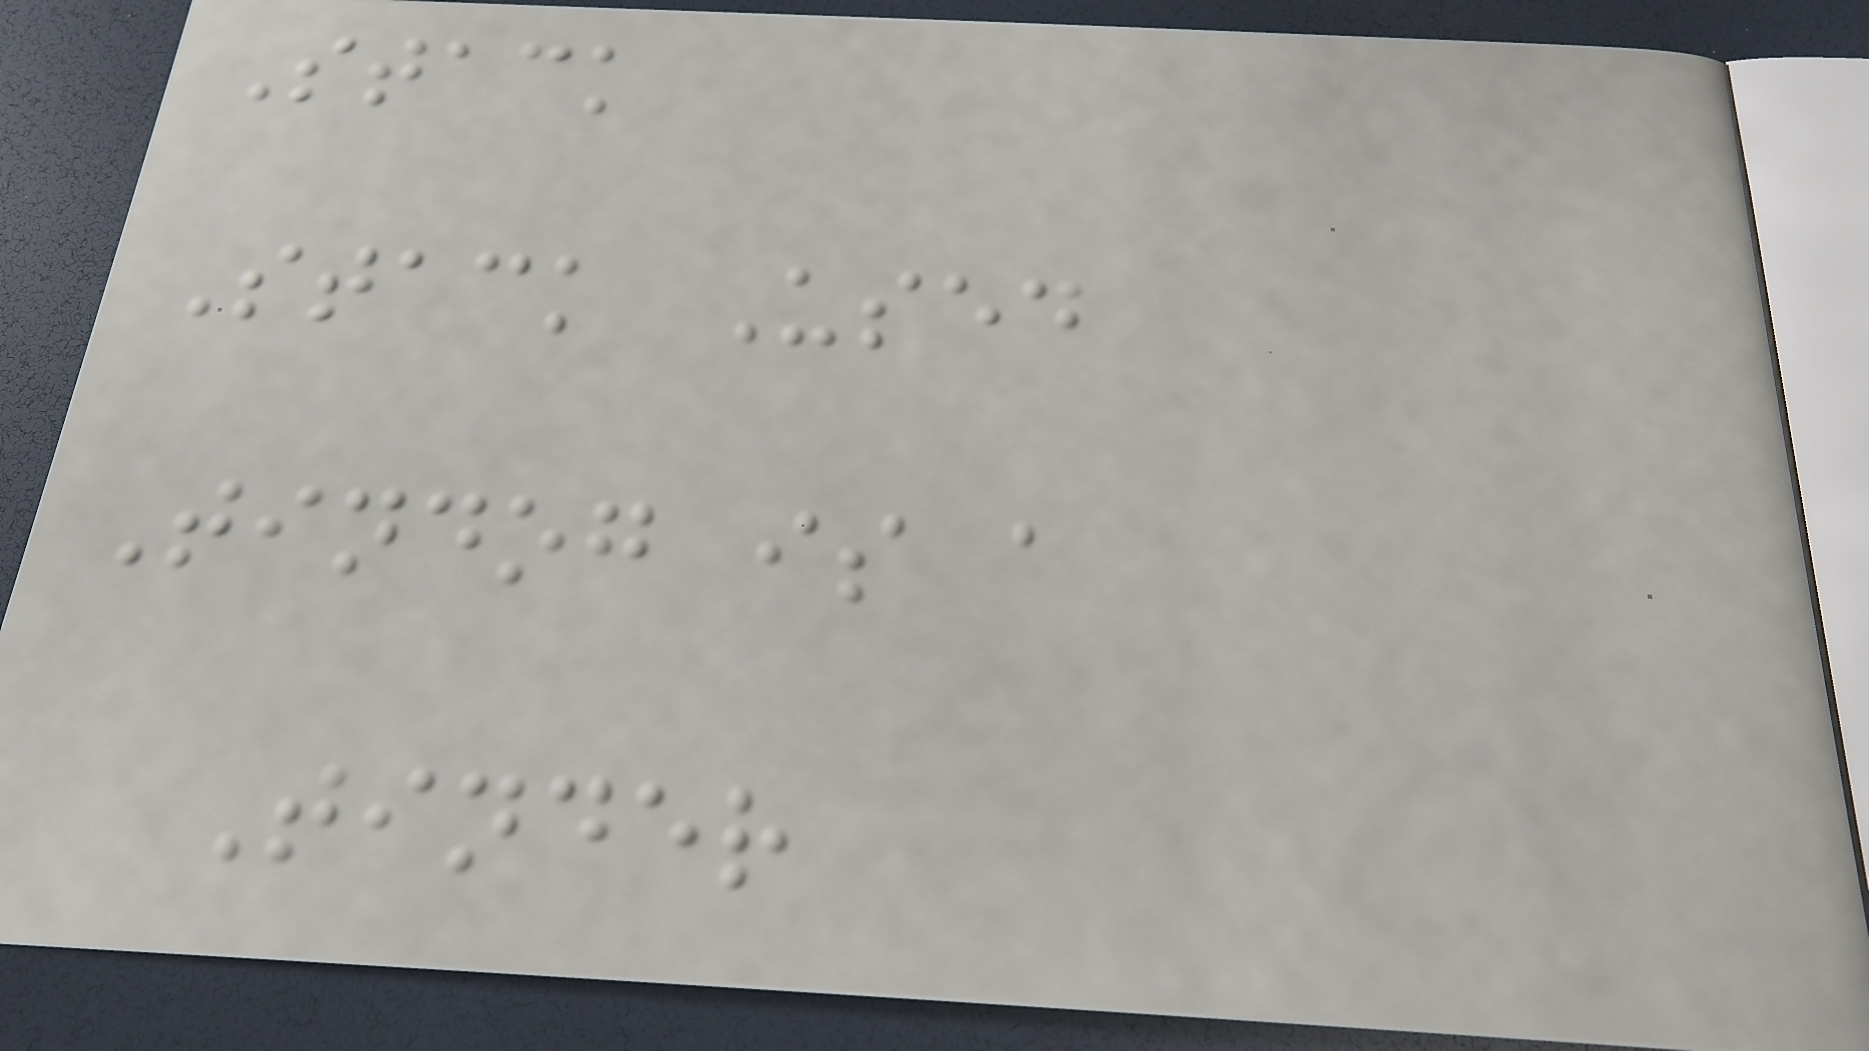Stack
Stack Used
Tindog is a
Tinder
